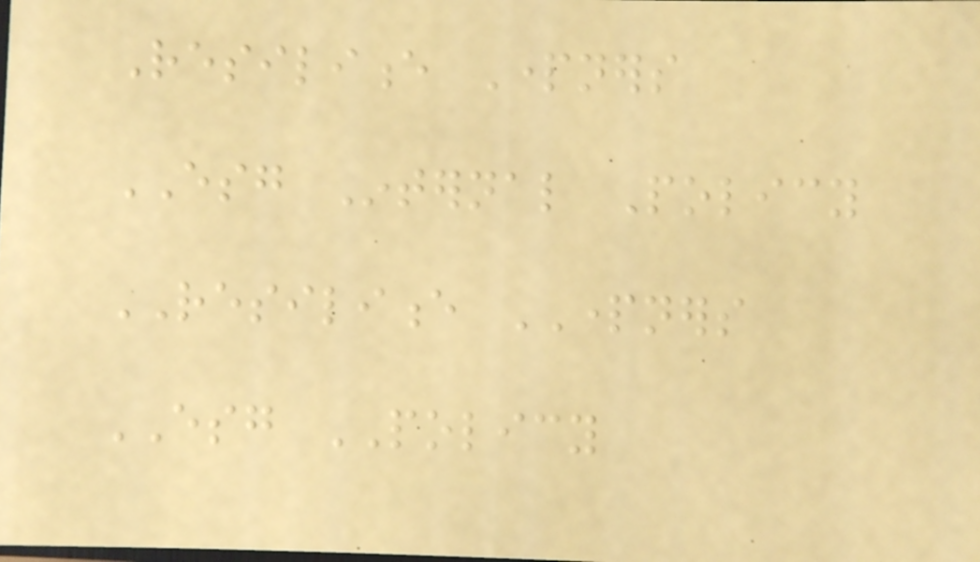Resilience Partners
ESG Internal Policy
RESILIENCE PARTNERS
ESG POLICY
